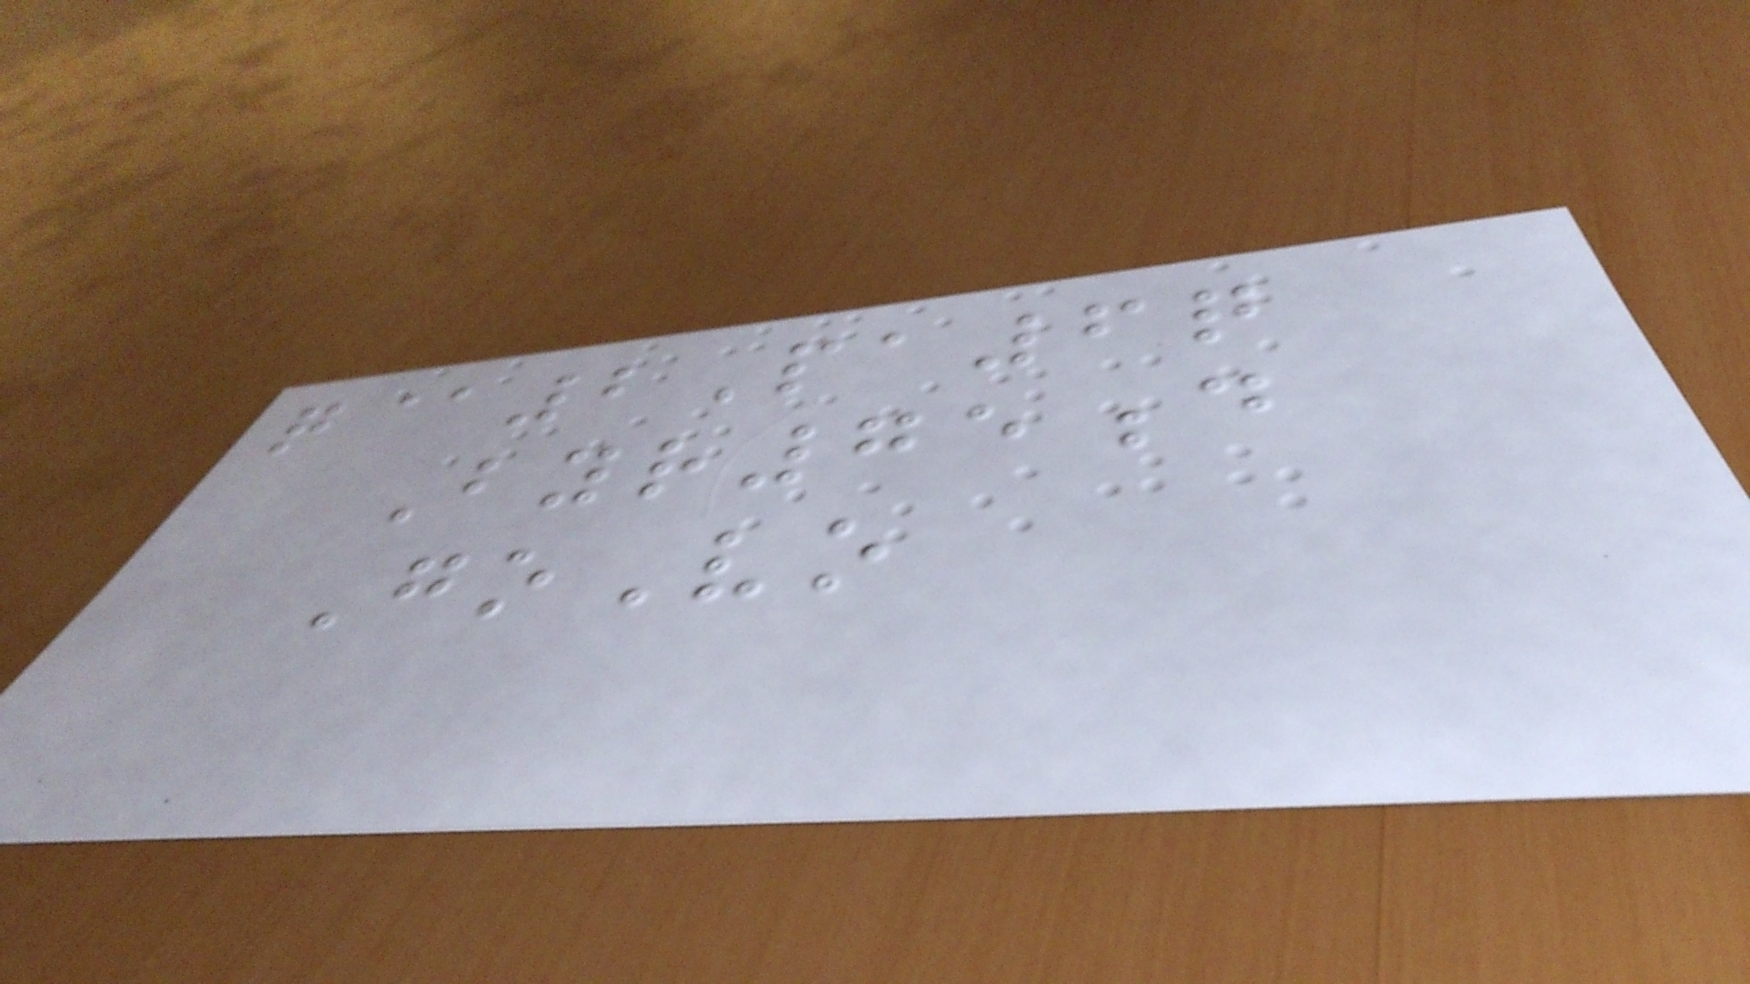q@2Pa6q
Byr75d
GoVo
